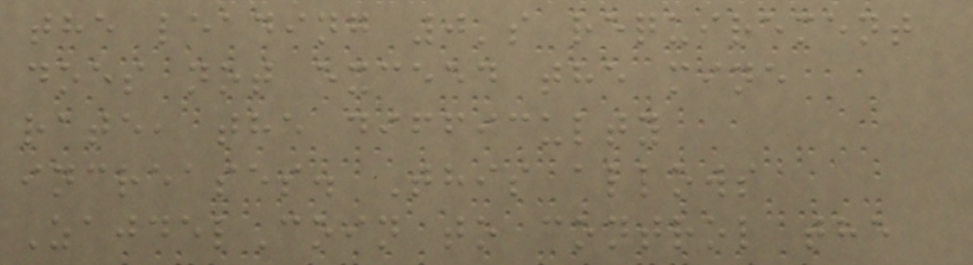the leading 0's requirement
does not exceed the mine
rate, the difficulty
increases. This allows
ZajdelCoin to control the
